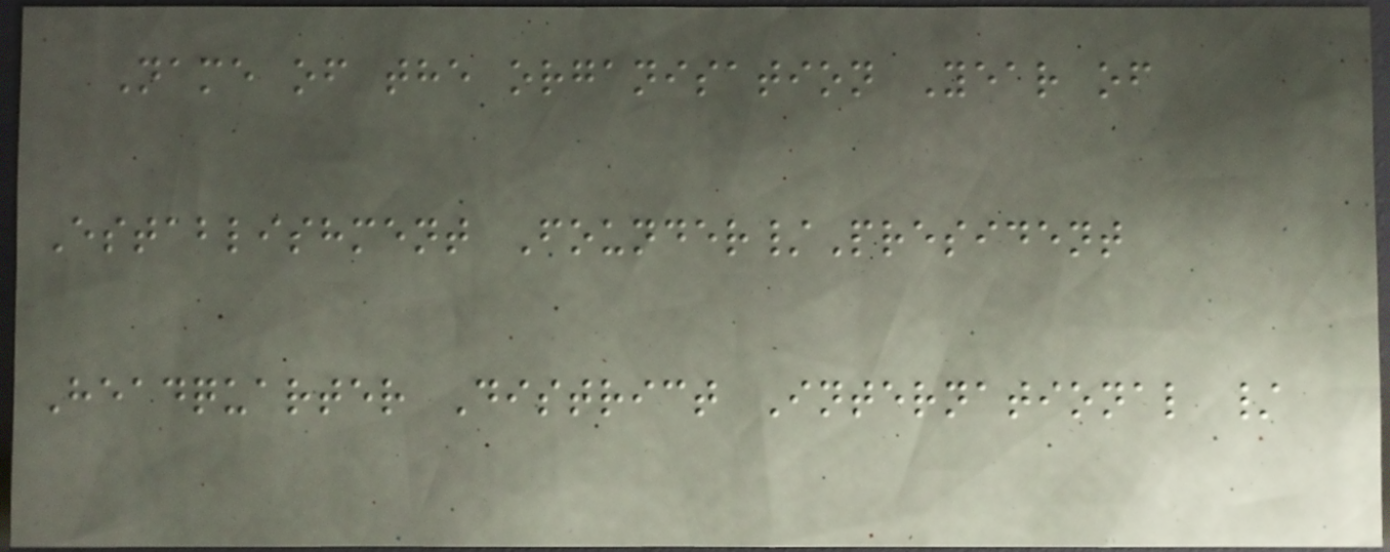Name of the organisation Year of
Establishment Founder/President
Headquarter District International /
